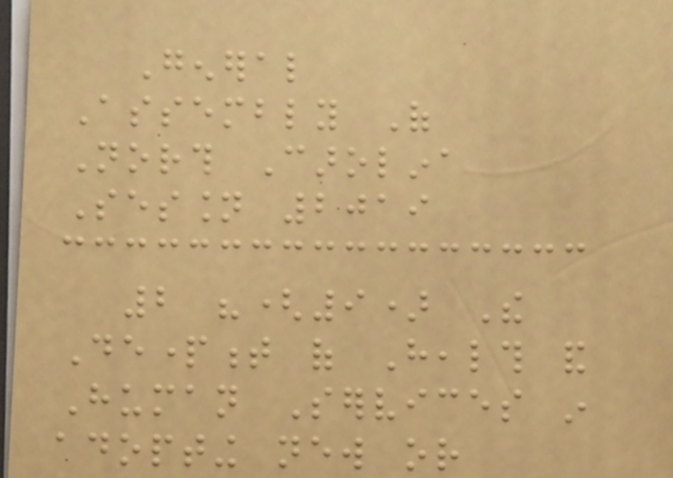General
Assembly Of
North Carolina
Session 2019
2 "(9) The
Department of Health and
Human Services in
adopting new or
